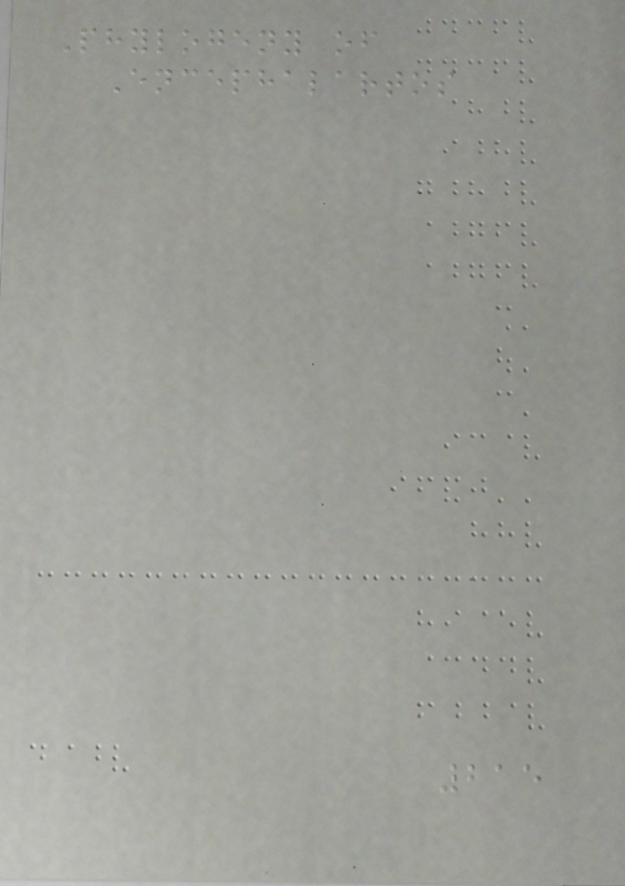Phylogeny of
Encephalartos
215
